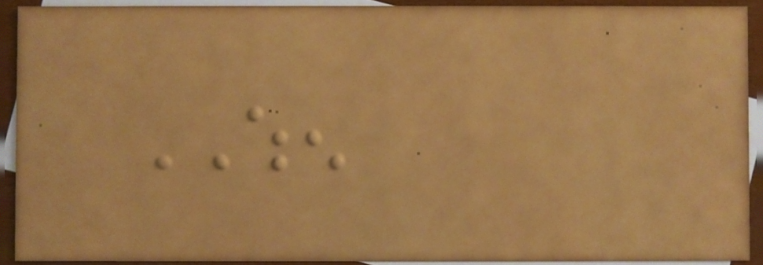WHEN
